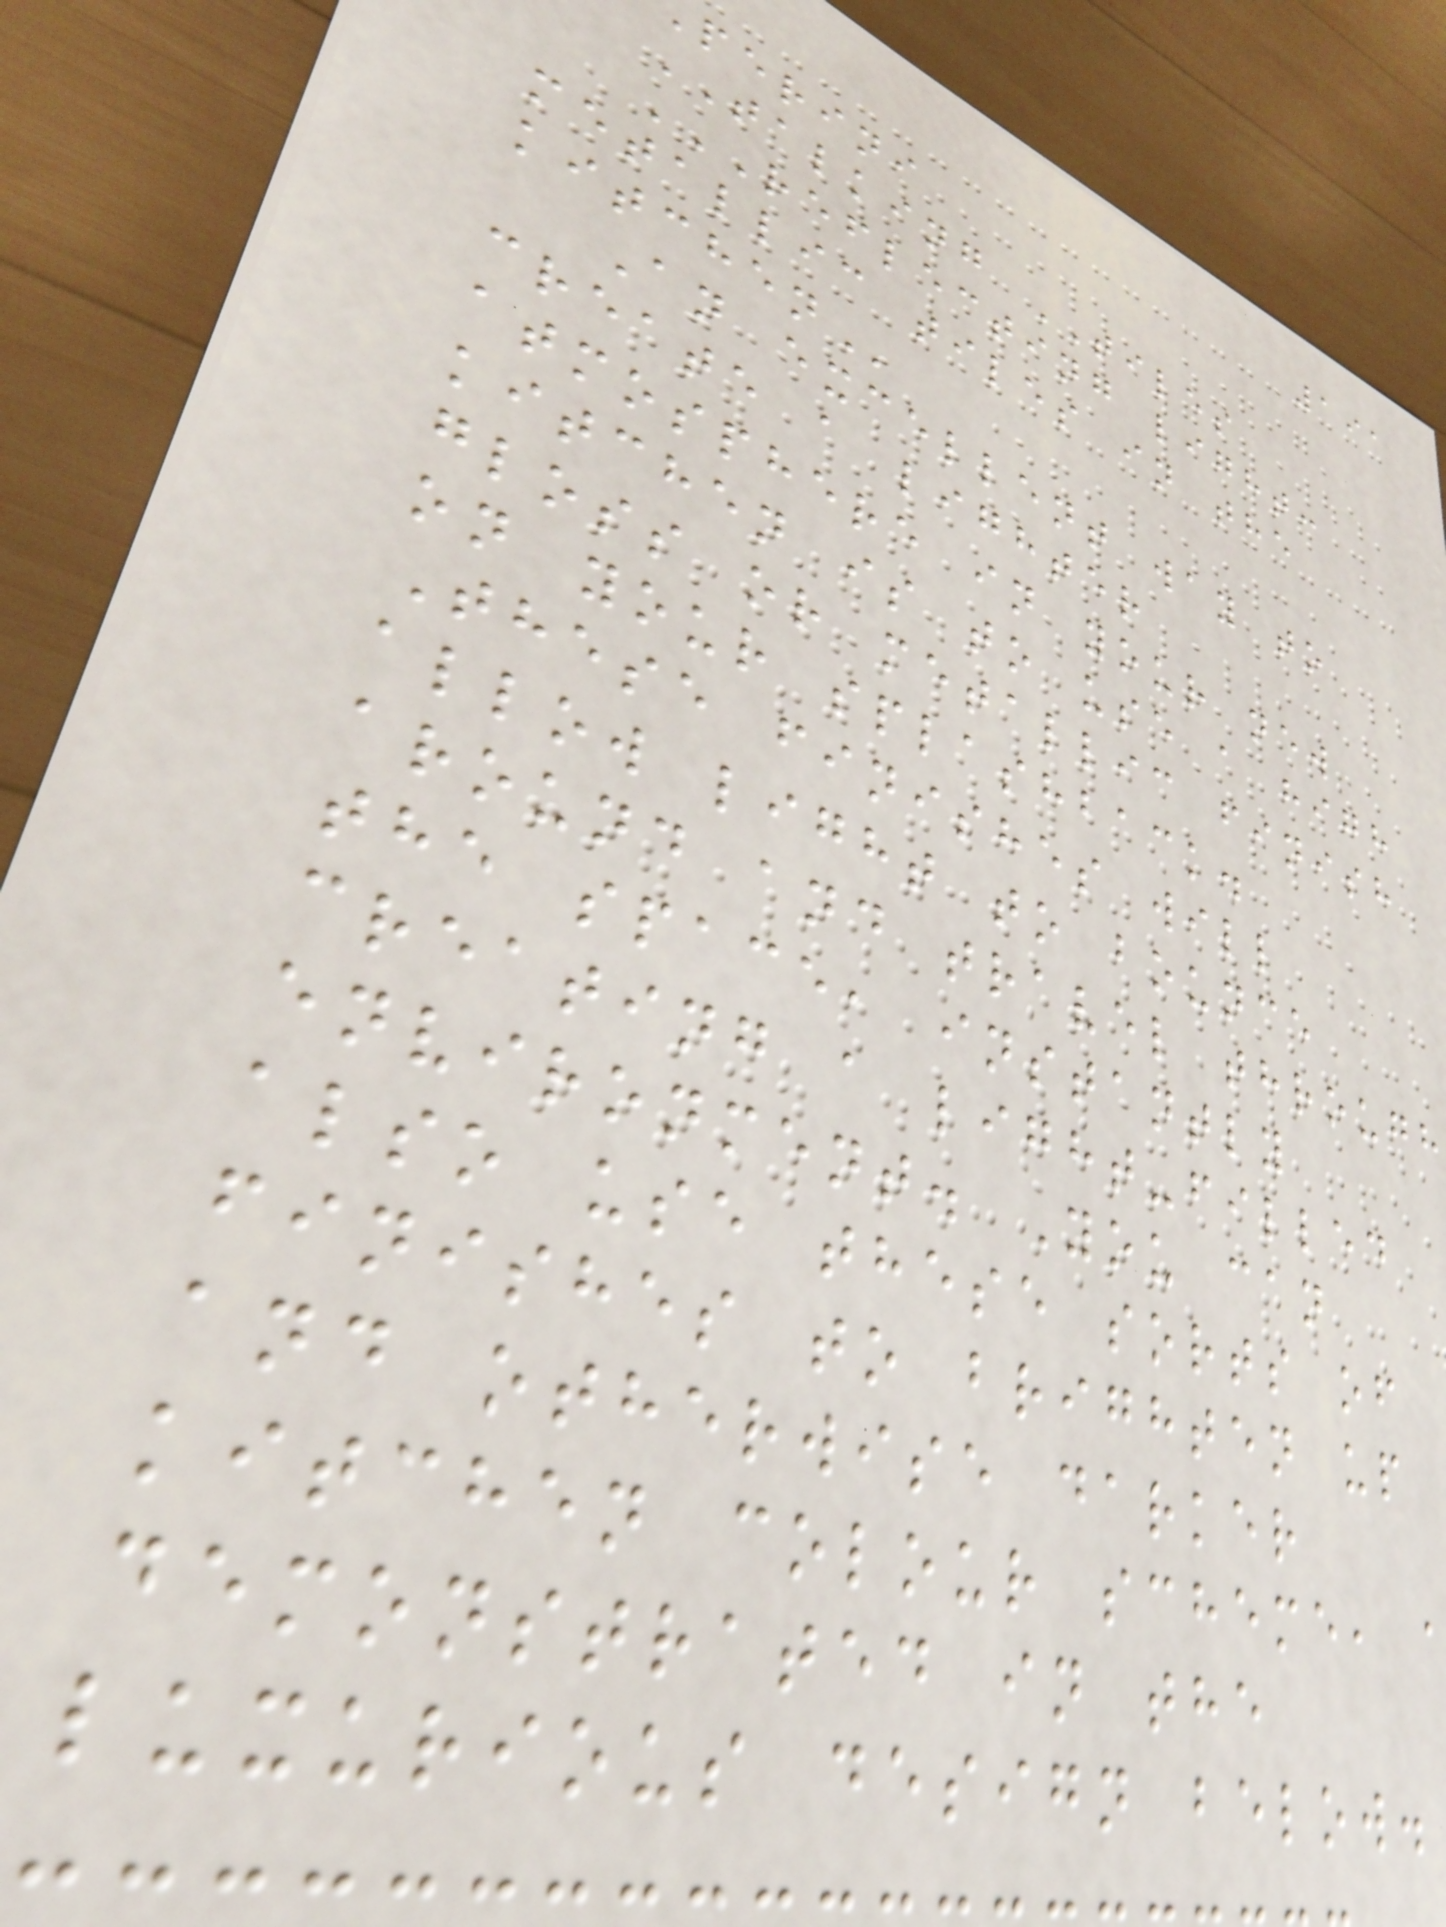191
perini
TALKING TILES
REFLECTING LIGHT:
metallic tiles in the
An excellent way to
create a lighter
atmosphere in your new
kitchen is to use a high
gloss or metallic finish
on your splashback.
These finishes will
allow light to bounce
around and travel through
the space, instantly
creating a light-filled
environment. You can
also use these sorts of
finishes to brighten up
and otherwise darker
kitchen colour scheme,
demonstrated in the
luxurious design below.
